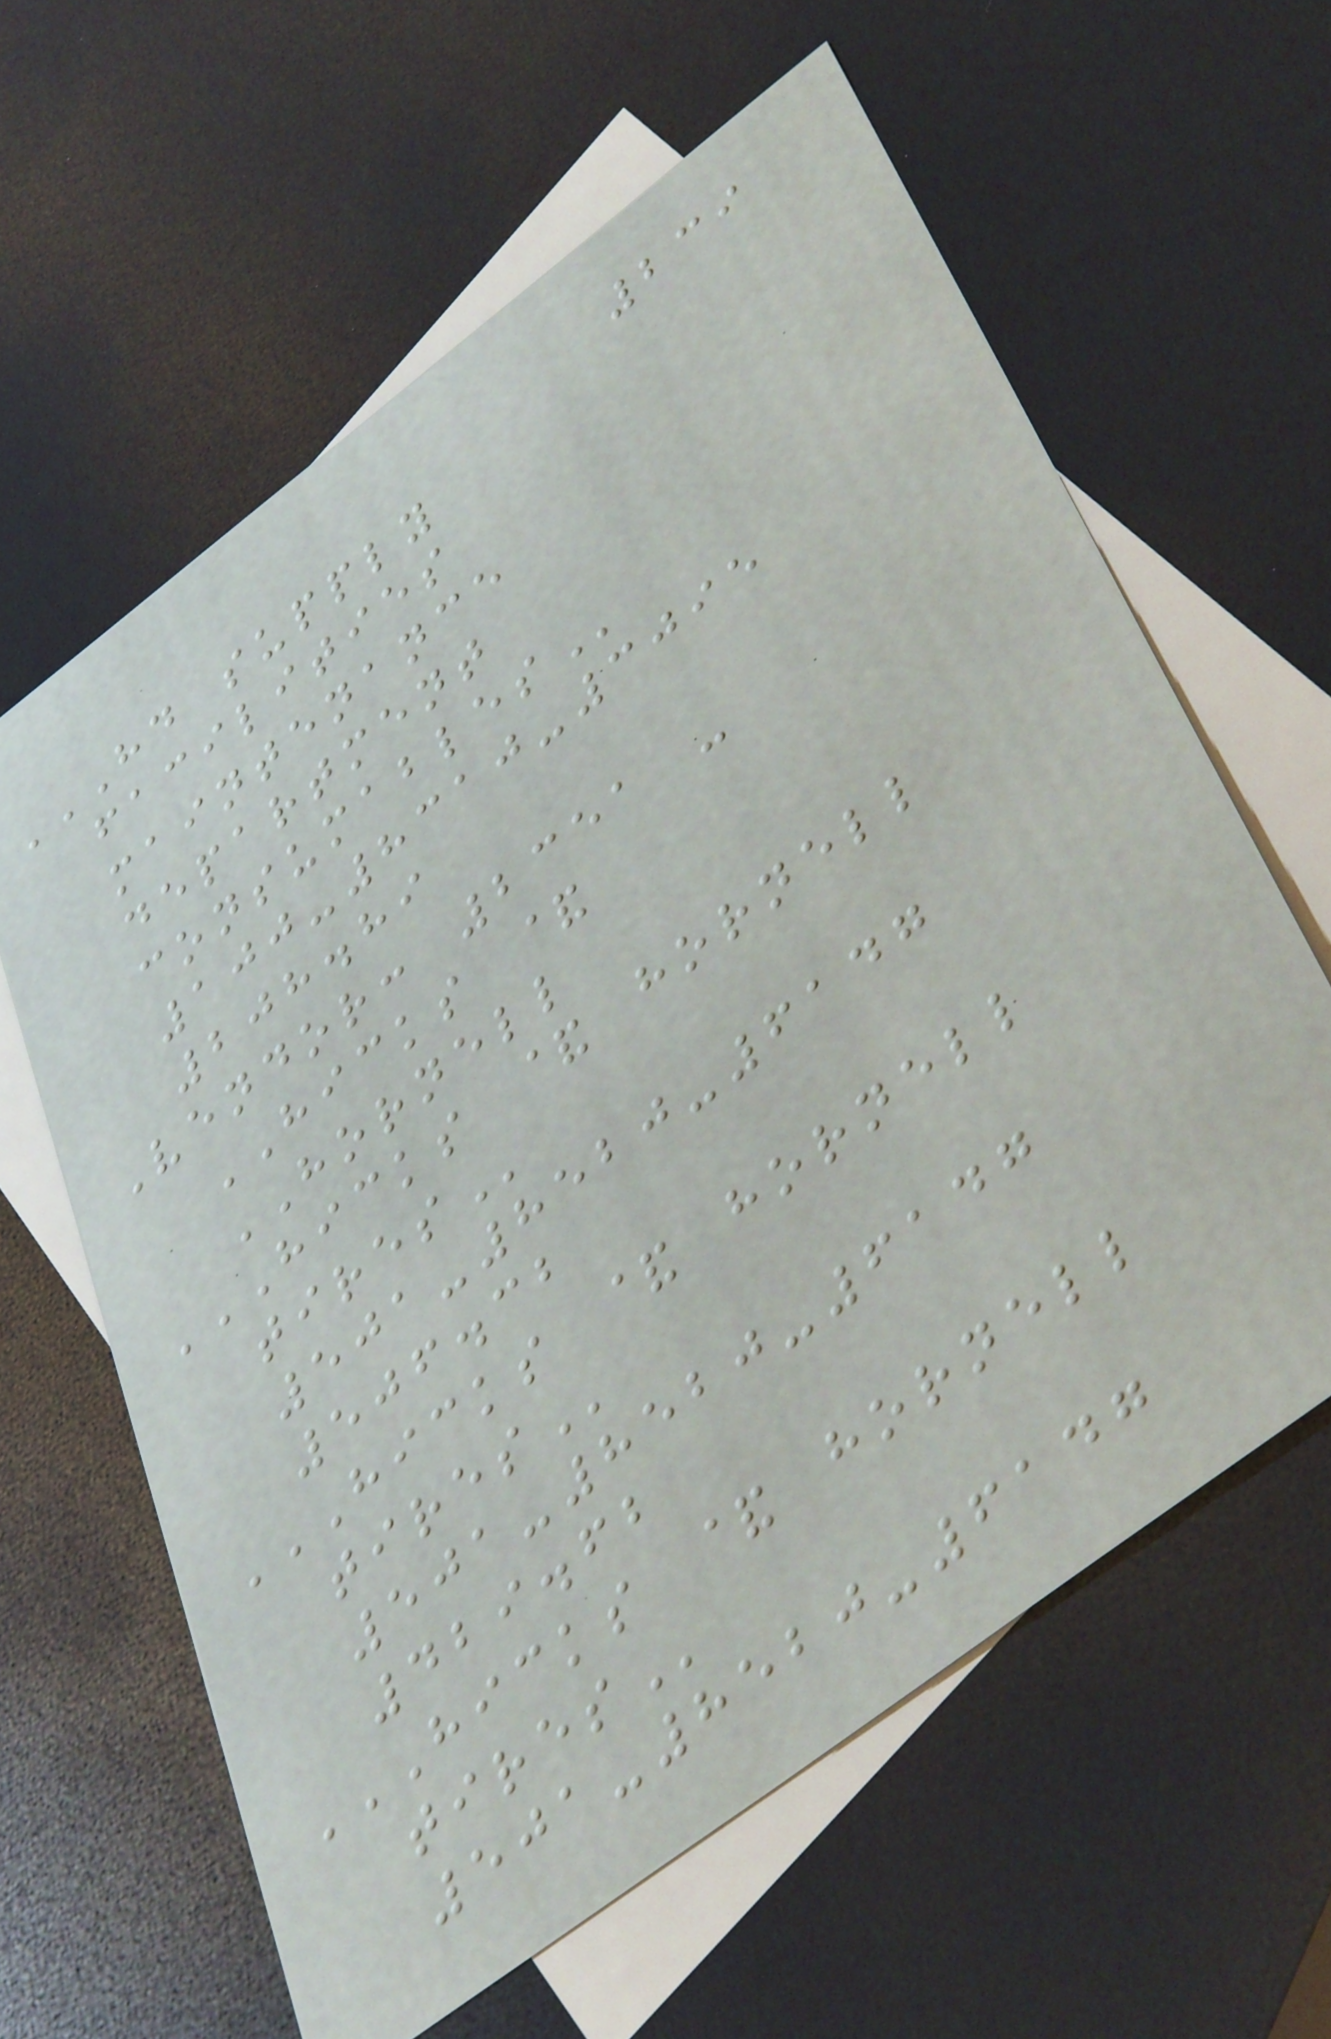239
HD SUPPLY
FACILITIES
MAINTENANCE
DEPARTMENT
CONSUMABLES
100-8310-3095
208.89
Vendor: 2351 -
HICKS &
HORNELL
HICKS & HORNELL
TIRES
501-8520-6147
506.32
HICKS & HORNELL
TIRES
501-8520-6147
429.62
HICKS & HORNELL
TIRES
501-8520-6147
